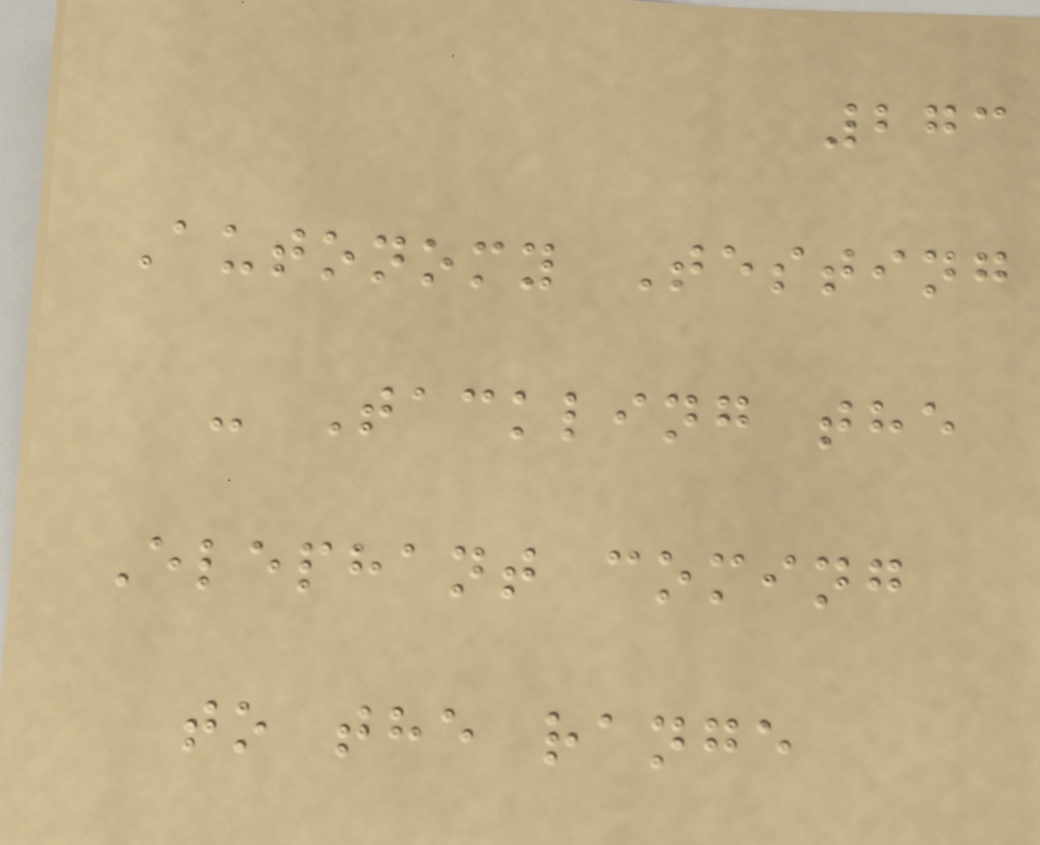273
Autonomy Testing
- Tackling the
Elephant coming
to the range
